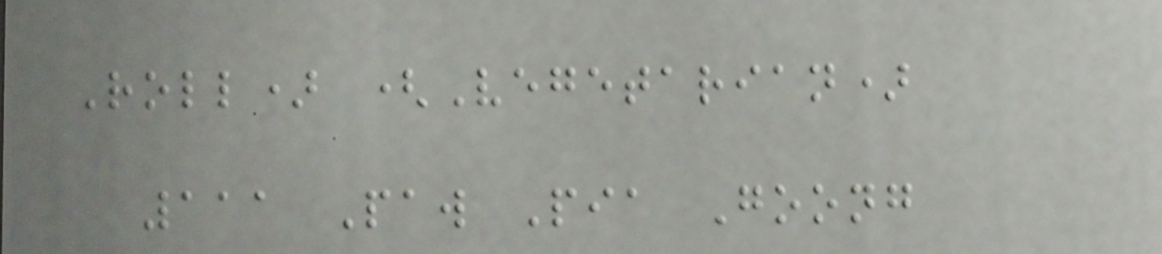Roll) (Vegetarian)
111 Paw Pia Goong
